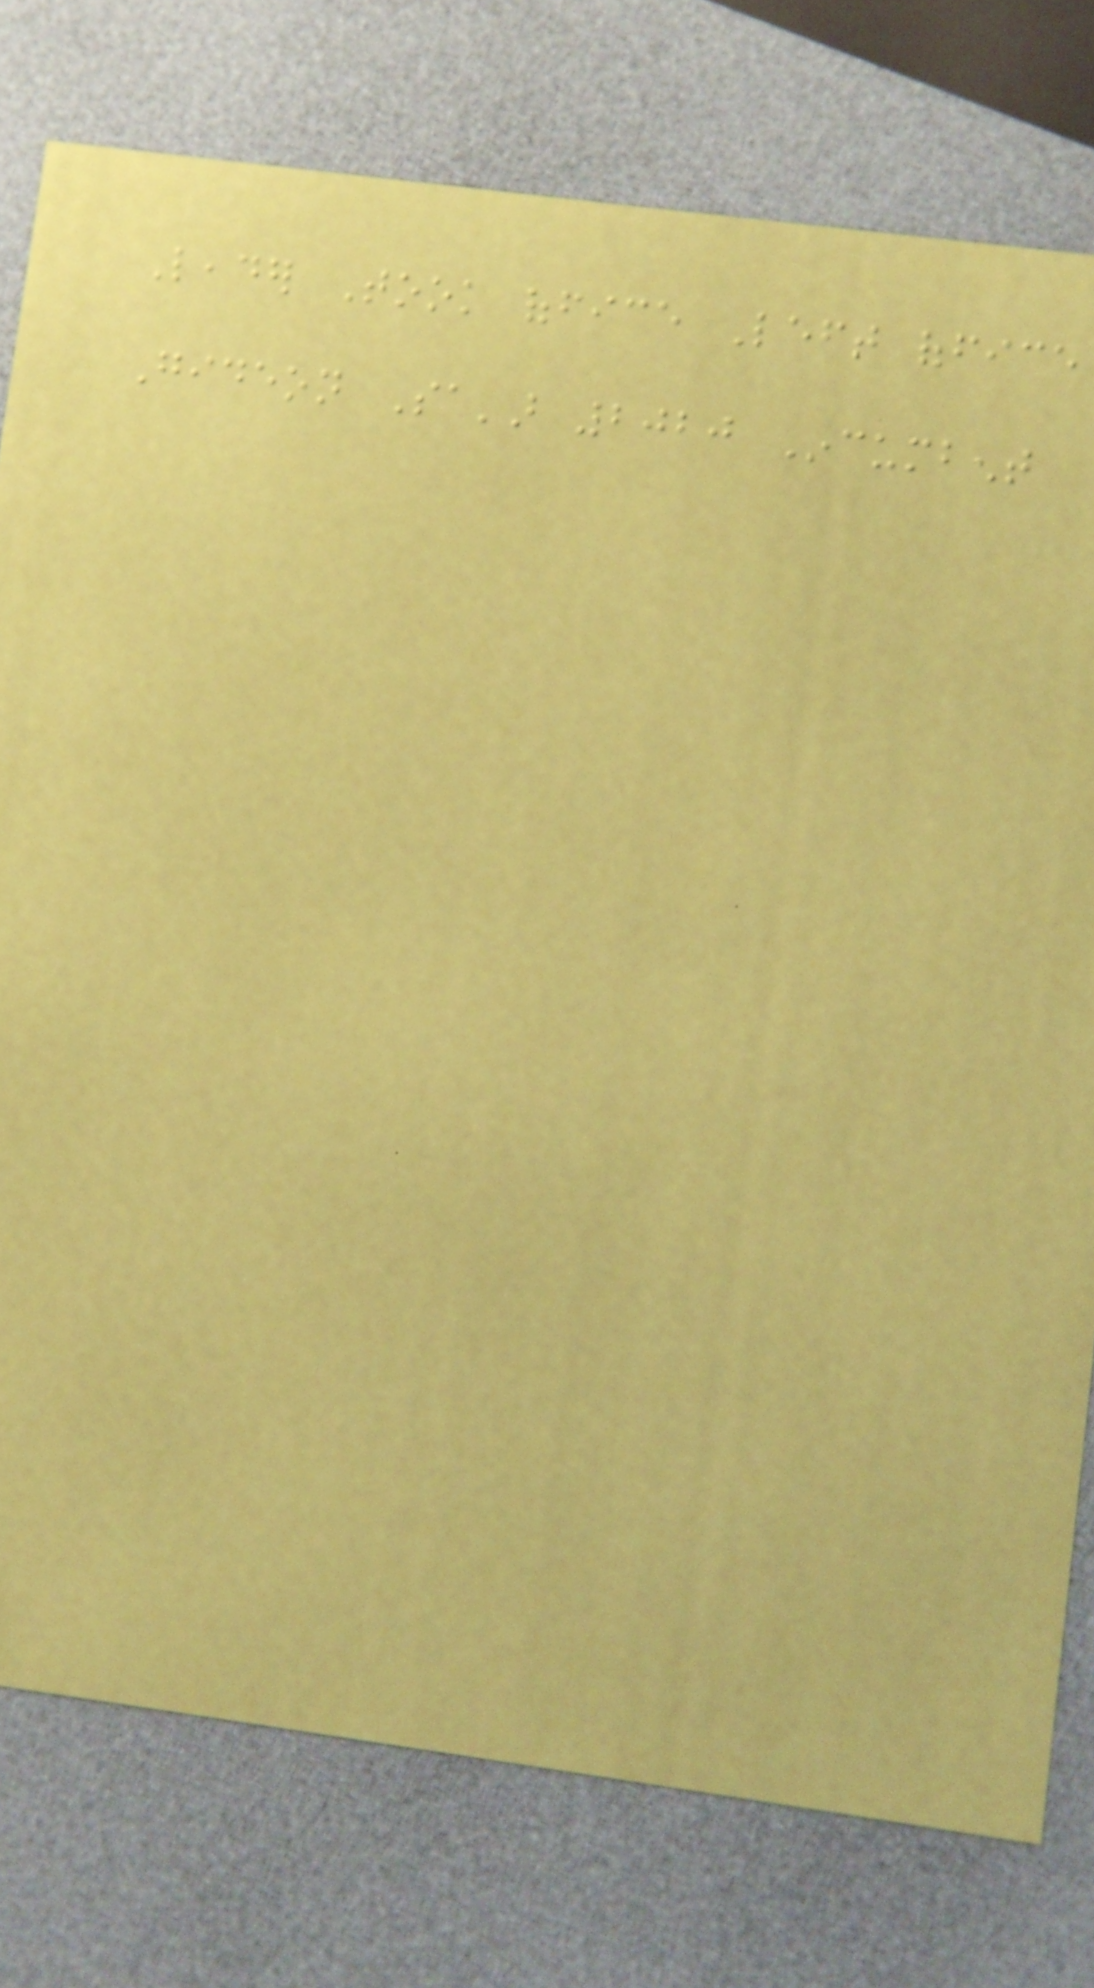Leader Took office Left office
Gideon Sa'ar 2020 Incumbent
